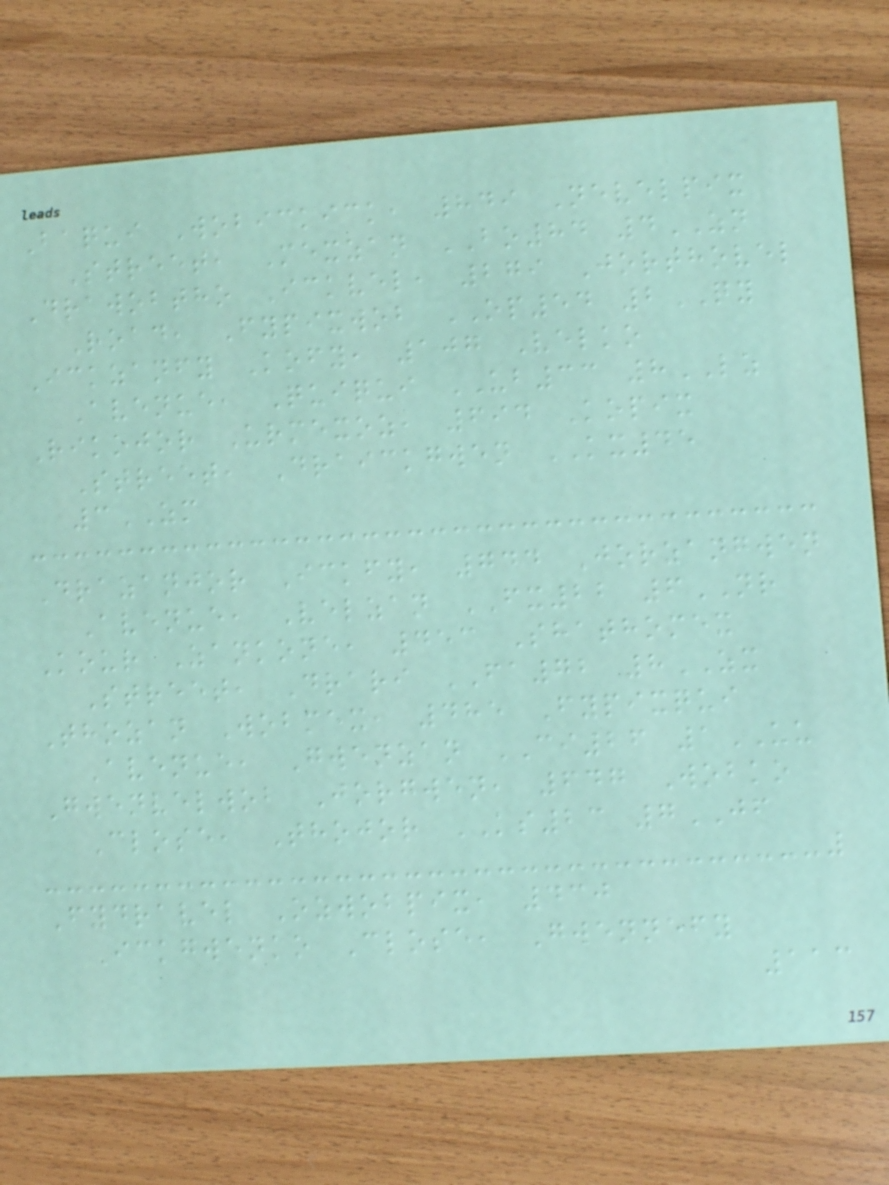Baqui Wobickick, 849 Nevelpix
Street, Mexzan BO84 4ZN
Drawobtho Ickvel, 279 Jorthovel
Road, Fypixwob OP54 2QY
Ickzanfy Kofy, 107 Velko
Avenue, Quiqui UB33 8LZ
Rikojor Urmexoz, 694 Kopix
Street, Draickgwen KX45
3ZM
Drazanjor Ickfy, 744 Jorzangwen
Avenue, Velzan FX22 6NR
Kour Zankone, 453 Shathomex
Street, Drari FA72 8ZX
Thozan Wobmex, 485 Fypixqui
Avenue, Gwenzan CI26 1UU
Gwenvelwob Jorgwen, 647 Wobko
Close, Thojor KS23 7JF
Fydravel Ozwobpix, 430
Ickgwenko Close, Gwennefy
113
